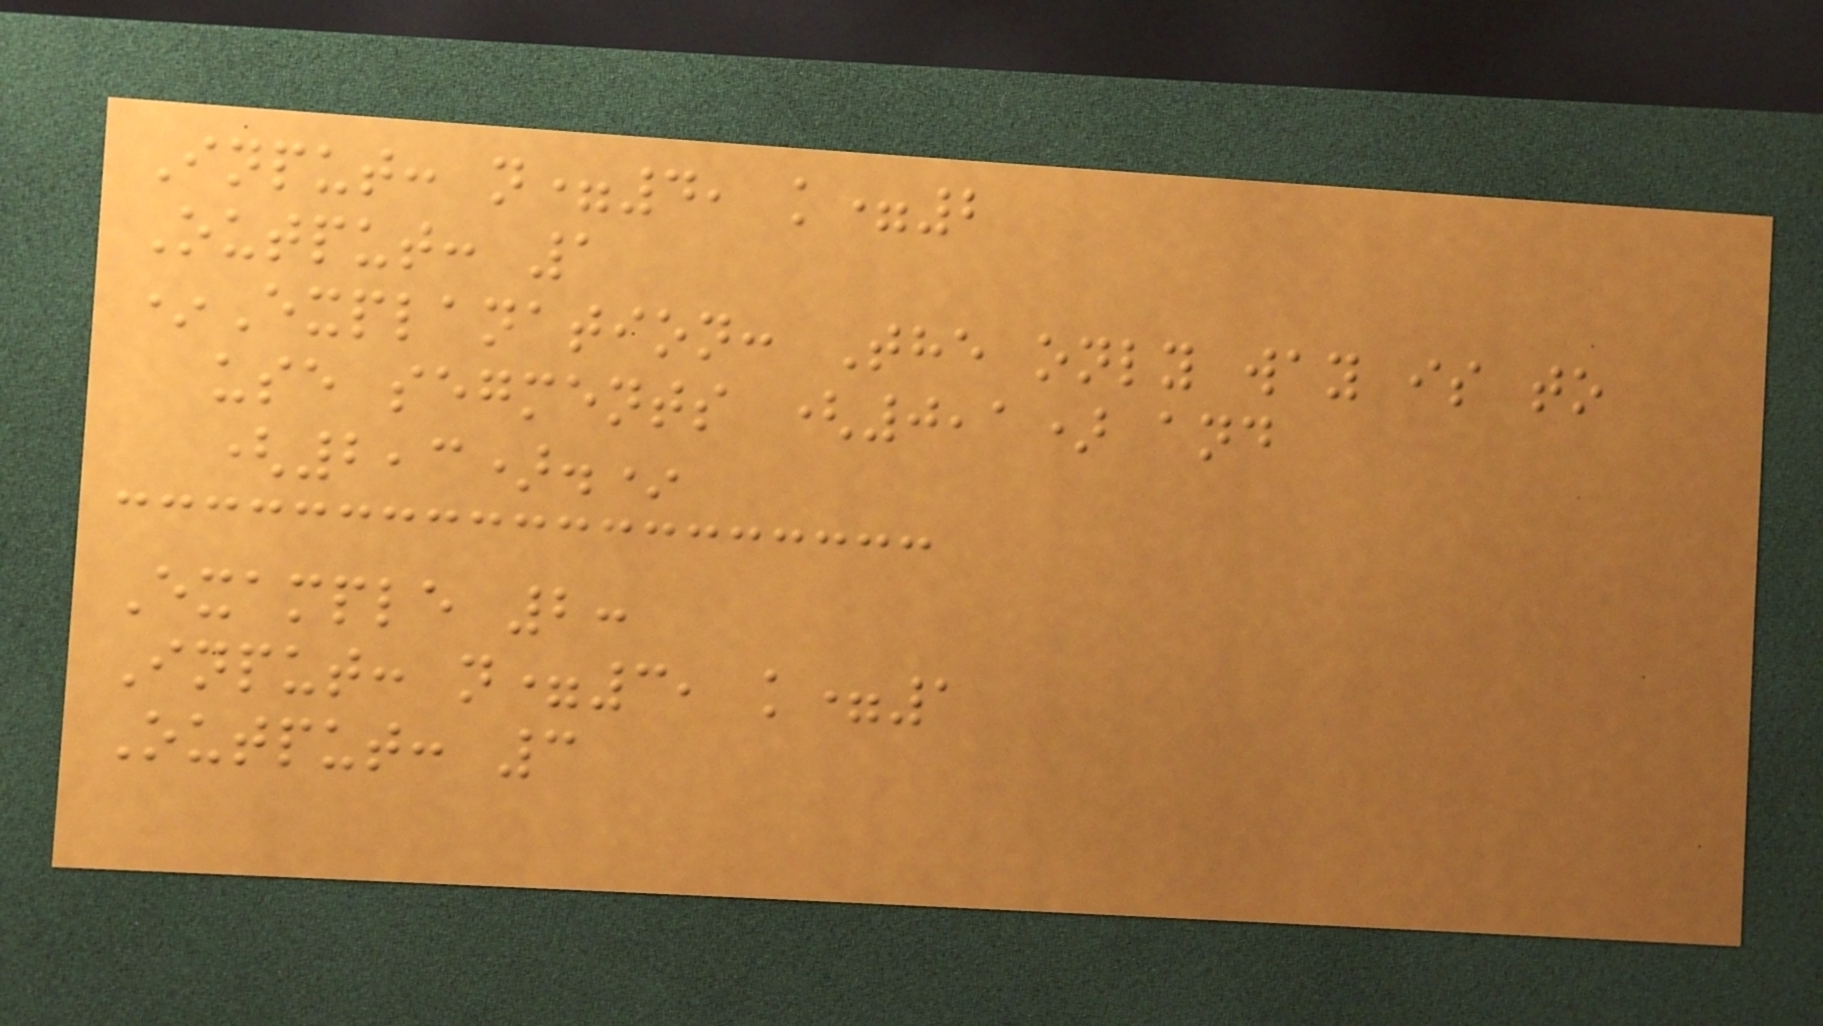Input: n=4, k=2
Output: 1
*Explanation: The only way is to
use segments (0,1) and
(2,3).*
Example 2:
Input: n=3, k=1
Output: 3
